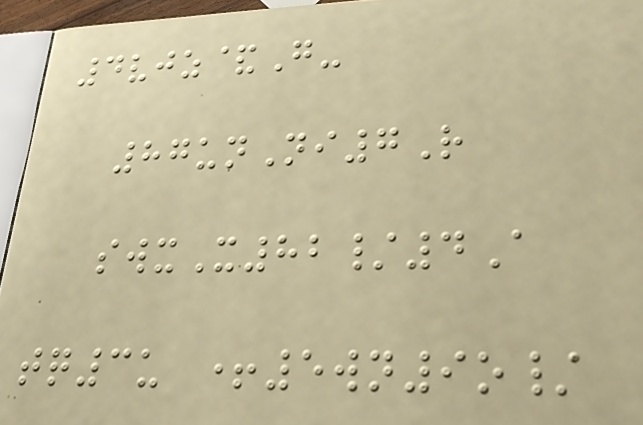4vjz&G-
87unNi7R
swxX82/4A
tq3u +5wn9o/
